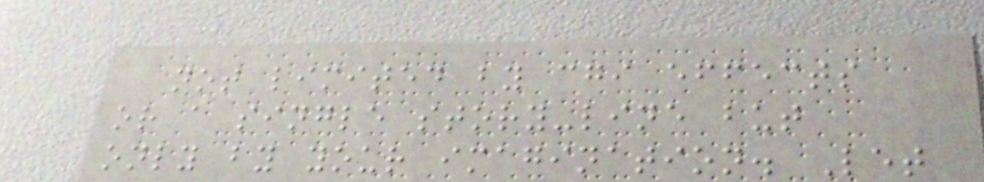not limited by cgi effects
or a single story-line but
only by your imagination. Let
